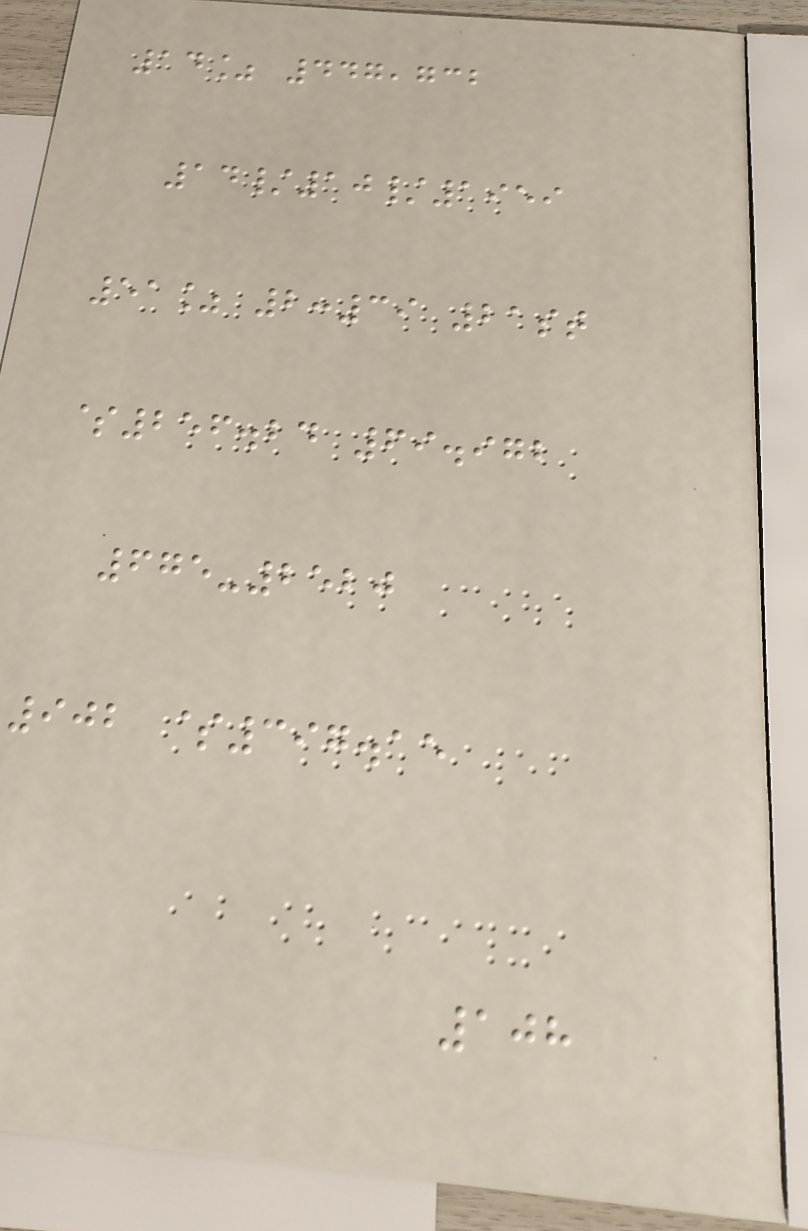14% 447,732
14/10/1959
51% 2:39 21st
$256.24 69.972
675-2520
902 $397.15
108
